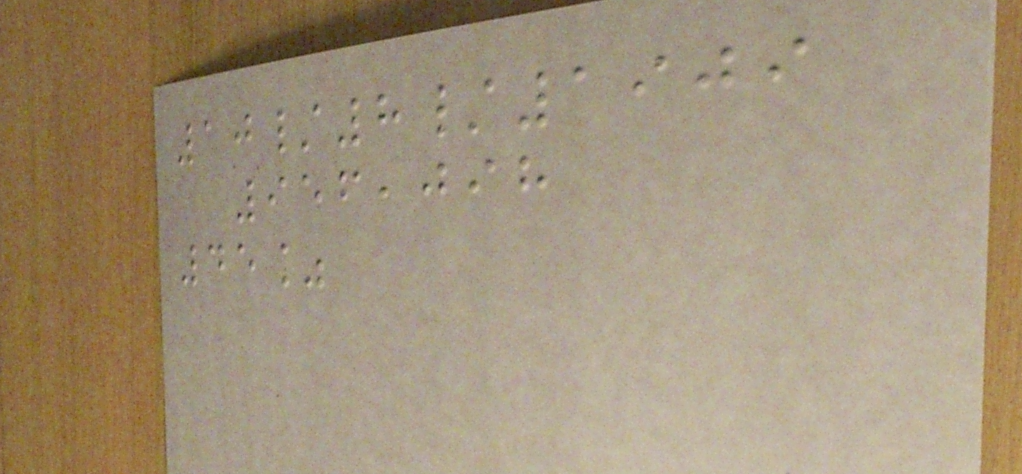10/8/1909
956,098
45%
